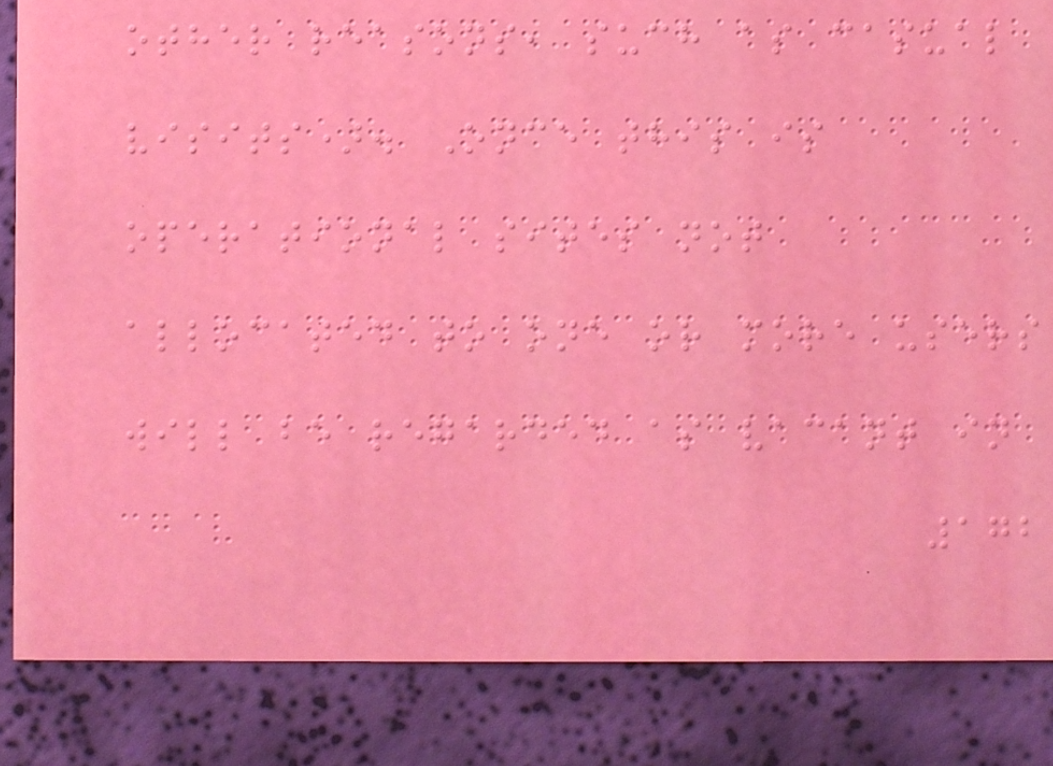other reasons, such as casual
visits). Once this is
operational sites not
allocated to one or more users
will be regarded as vacant in
172
